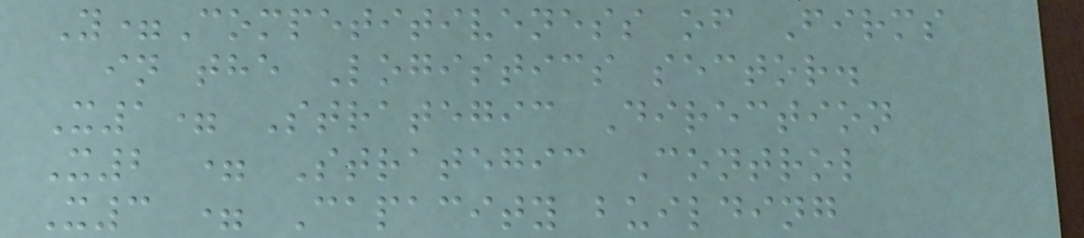Y=Competitiveness of Firms
in the Logistics sector.
X1= Strategic Direction
X2 = Strategic Control
X3 = Capacity building
